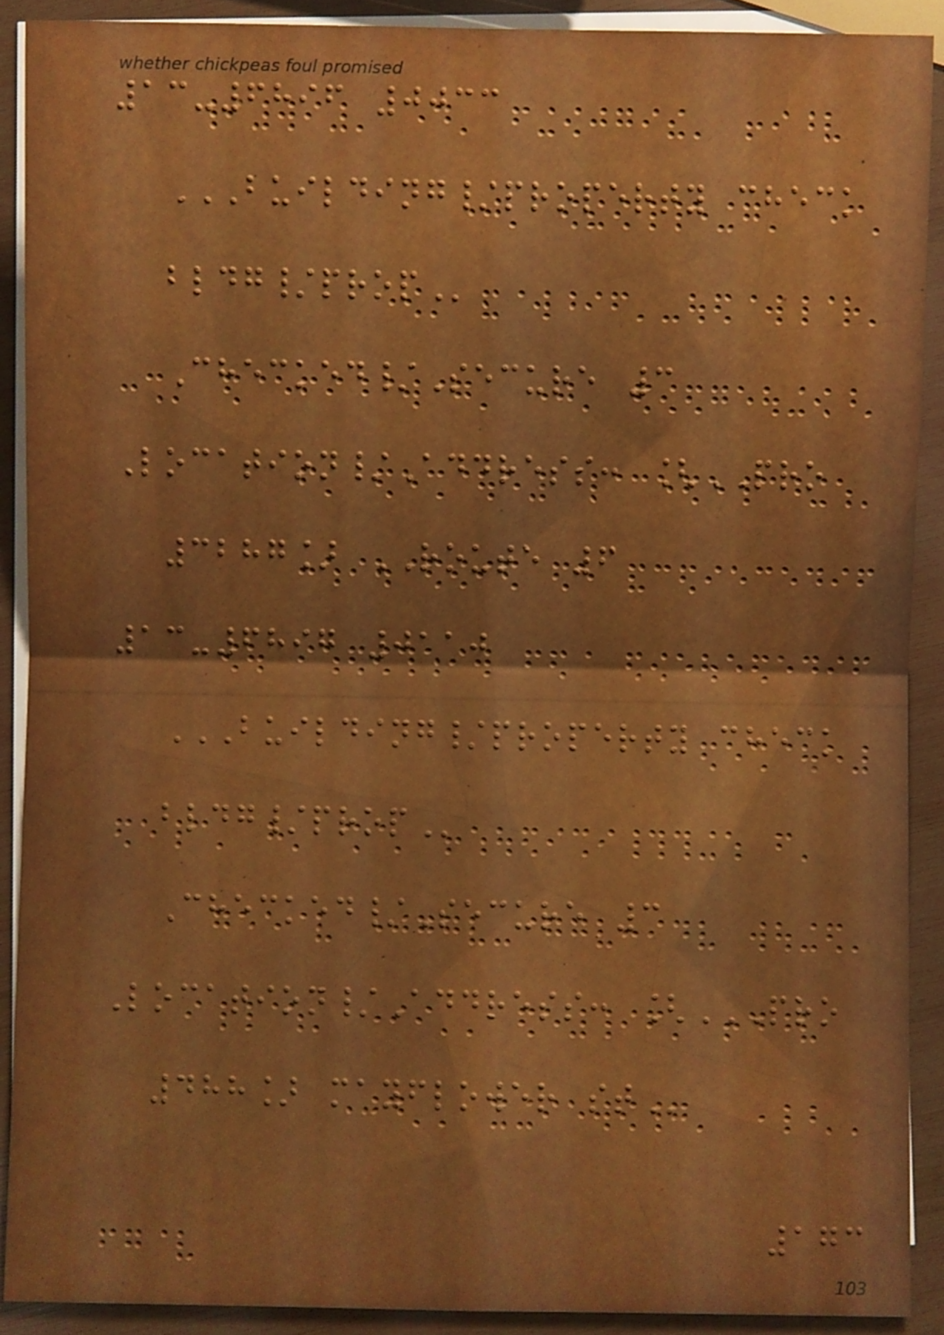13-6896 0033
BUILDING/PROPERTY CHECK
BLDG/PROP
Checked/Secure 3
Location/Address: [PRO
3287] ROUTE 6
13-6897 0110
BUILDING/PROPERTY CHECK
BLDG/PROP
Checked/Secure 3
Location/Address: [PRO
488] MAYFLOWER ST
173
